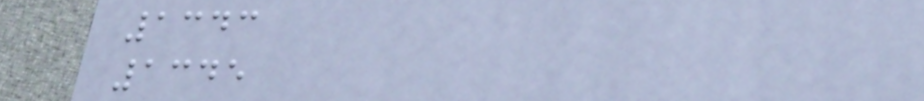1343
1345
